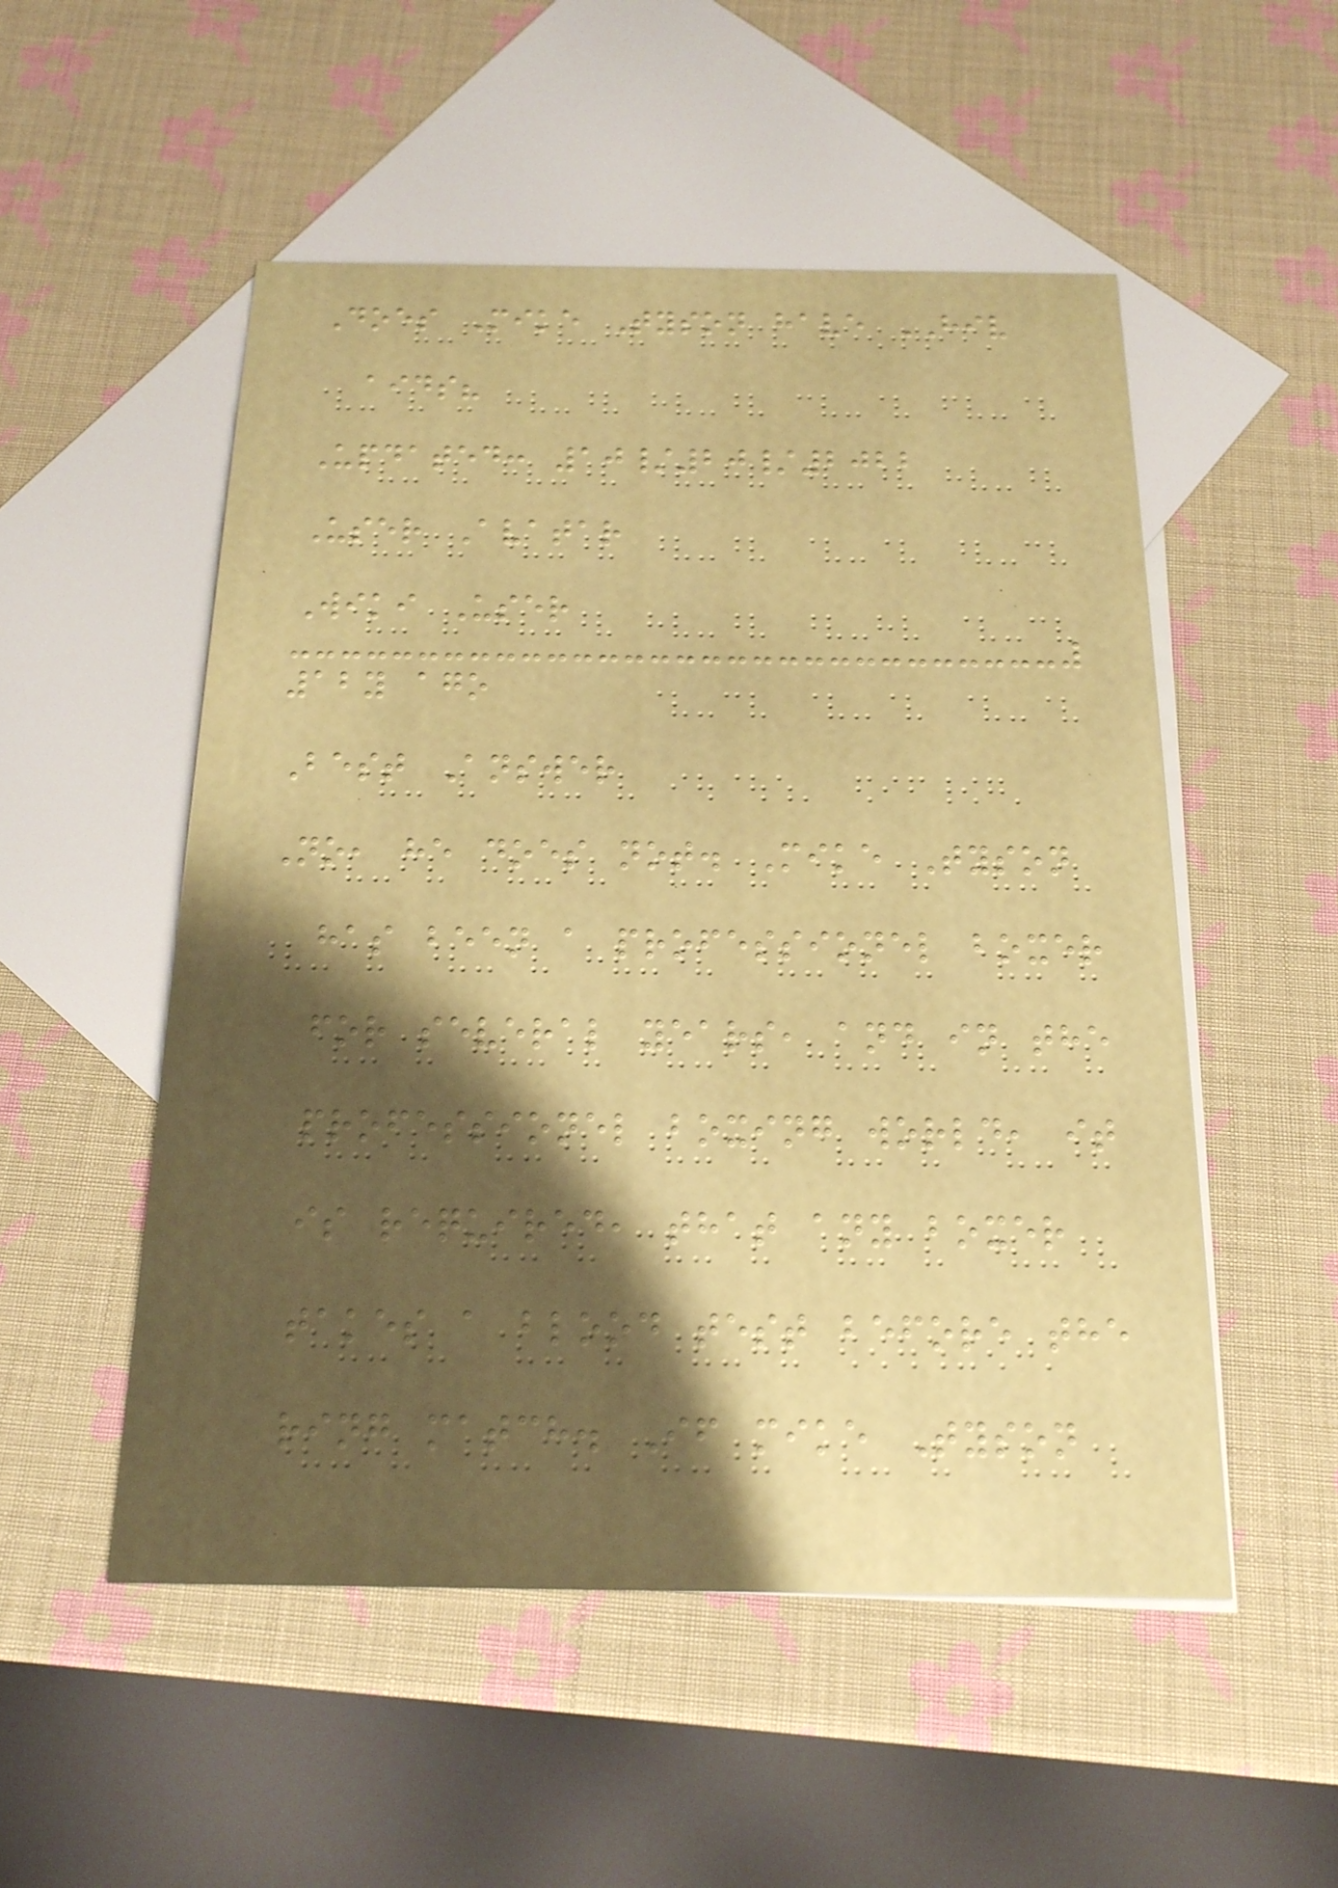Does Mike Tyson have HIV
aids?
Updated: 10/20/2022
User Avatar
Wiki User
12y ago
Best Answer
No, he does not. Mike Tyson
has been a professionel boxer
for several years, and in the
professionel boxing world, it
is required, that any boxer
takes a blood test before the
ring match. If mike Tyson
